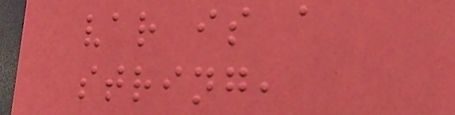var is a
string,
